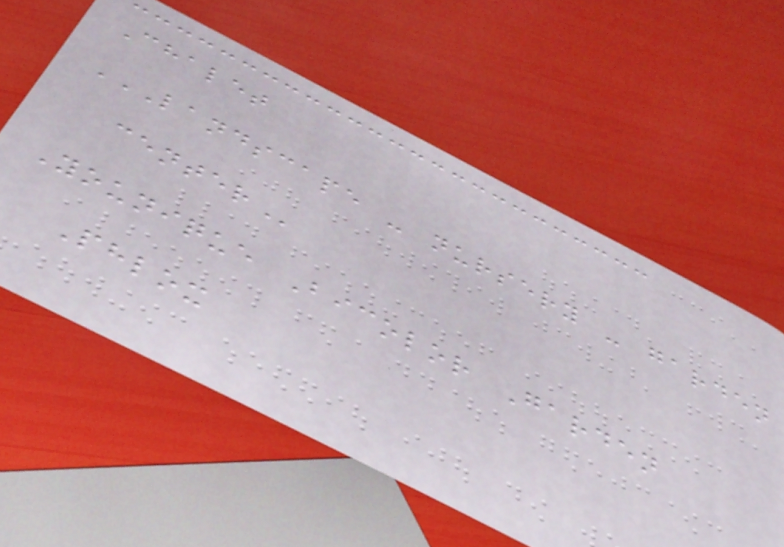Chalet
LANDSCAPE - NURSERY - GARDEN
CENTER
Younique Bicolor Garden
Phlox
